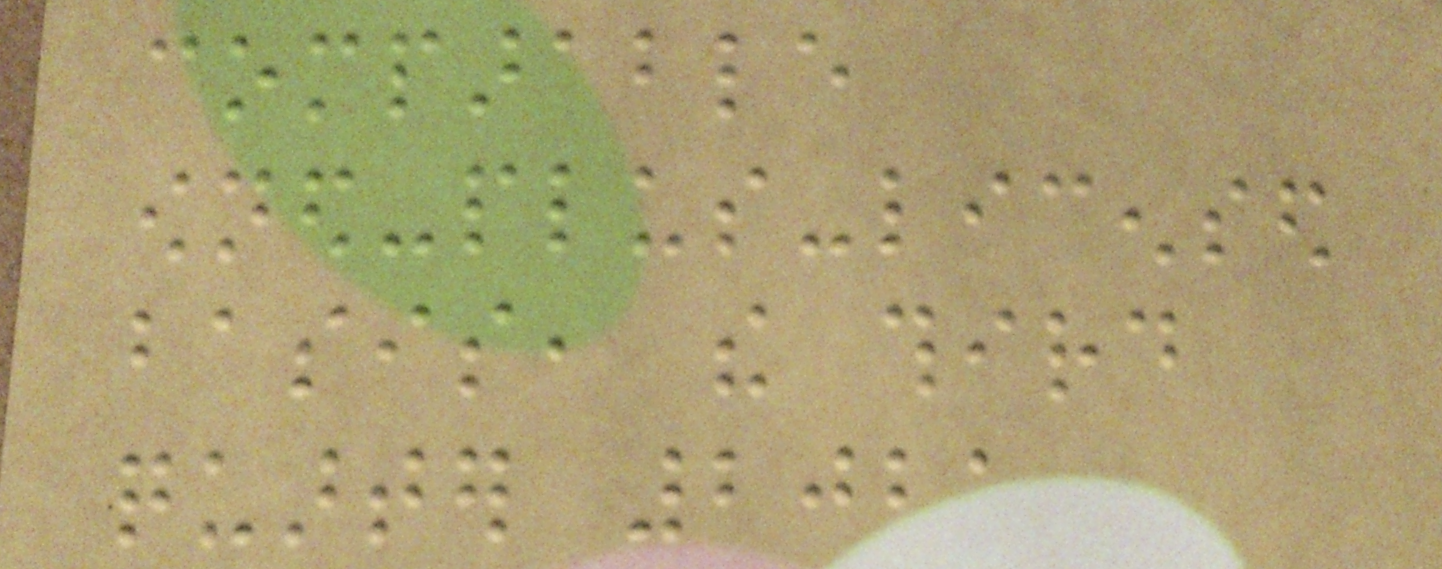comparable
owned-plus-licensed
basis, the third
quarter 2021
